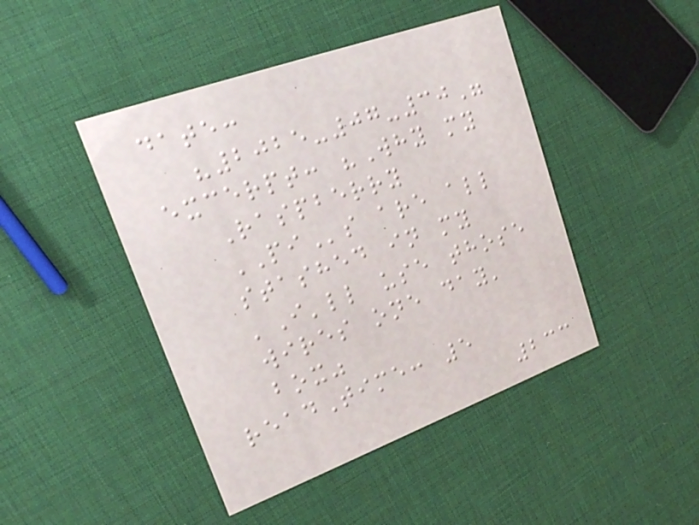date:
"2025-07-30"
excerpt: "Why my
Raspberry
PIs are all
stashed in my
'I'll use those
wires one day'
box"
readTime: 5
233
